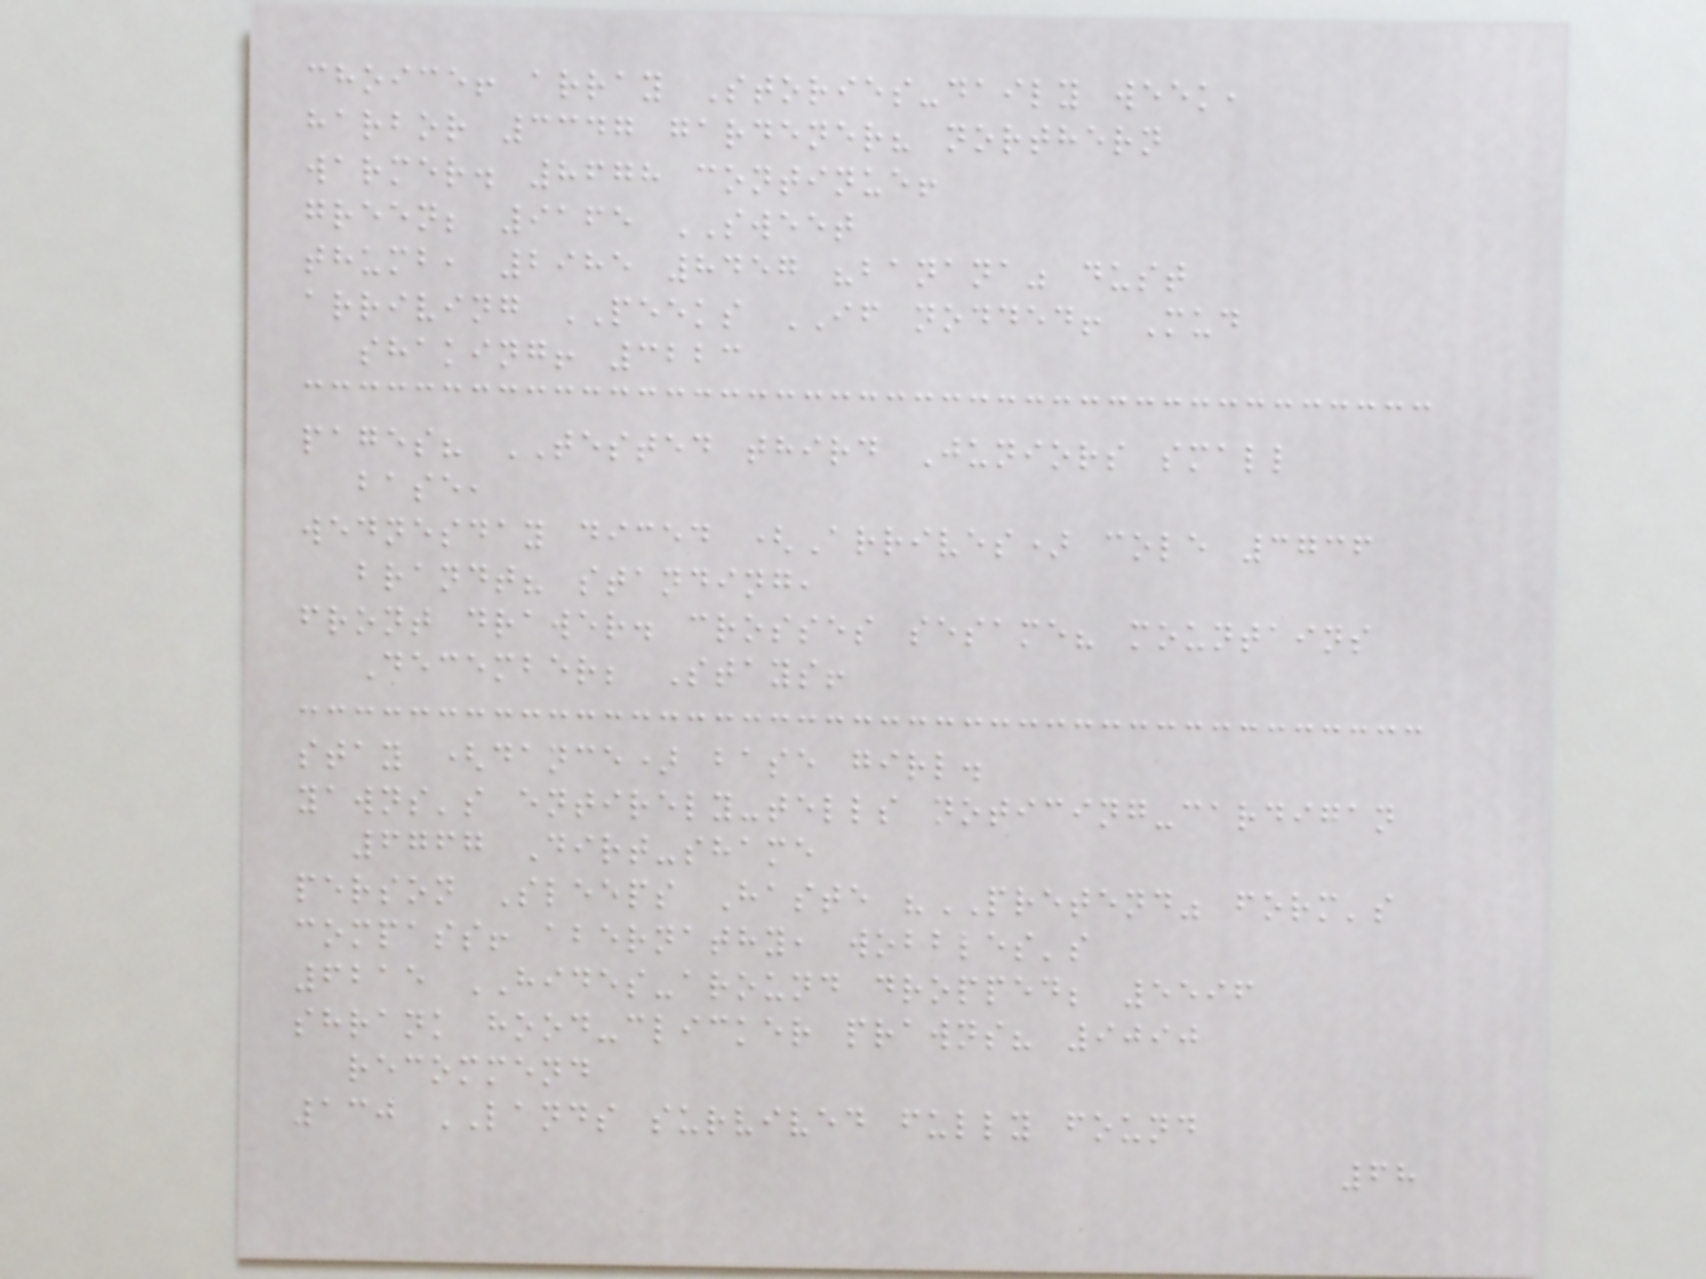choice! array Stories-daily week,
harbor 3347 gardener? northern
warmer. 8678 continue!
green; 9165 SWEET
thumb, 2985 8457 "banana" dust
arriving PEEKS IF nodded! Mud
shaking! 3223
pages? TESTED third Juniors small
base,
wednesday diced (Arrives) cole 3736
brandt? standing,
front drawer. crosses sesame? mountains
December; Stays!
stay (dance) base girl.
yawns's entirely-tells noticing-cardigan
6767 Dirt-shame
person Sleeps Haste "PRETEND" form's
compass! abernathy, wobbles's
6215 HIDES-around dropped; 5596
shrank hood-clicker prawns? 9090
recommend
130 LANDS survived fully found
68
